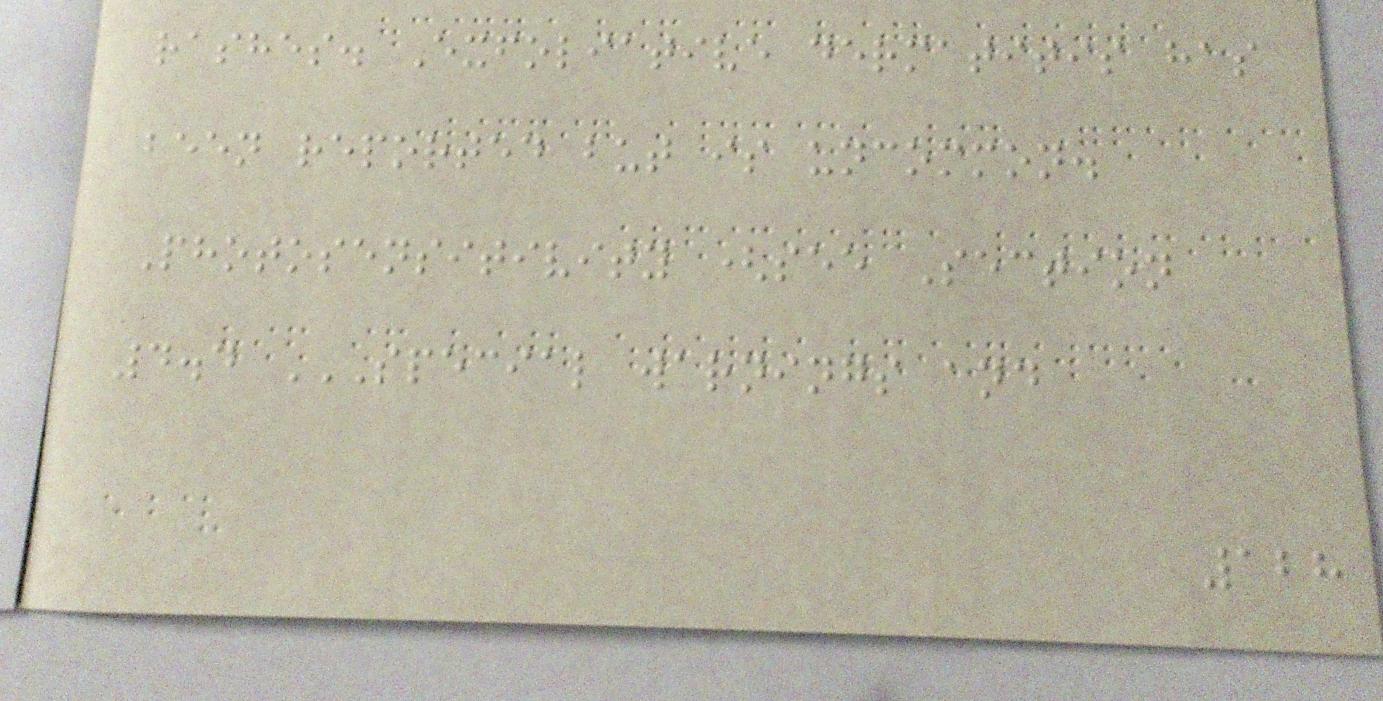rashes. Exfoliative dermatitis has
been reported but is uncommon.
Photosensitivity (see Section
4.4 SPECIAL WARNINGS AND
128
